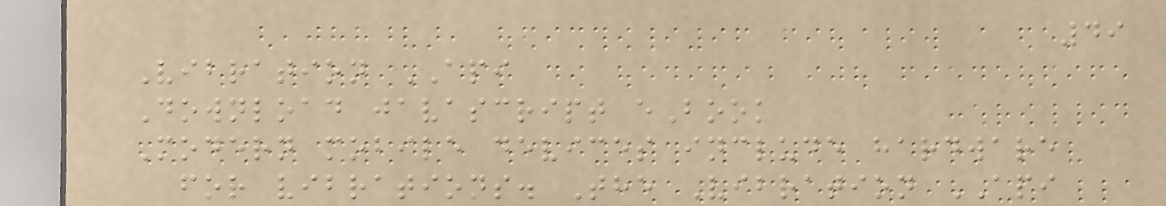49
Vibration API
Download javascript eBook
Modern mobile devices include hardware
for vibrations. The Vibration API
